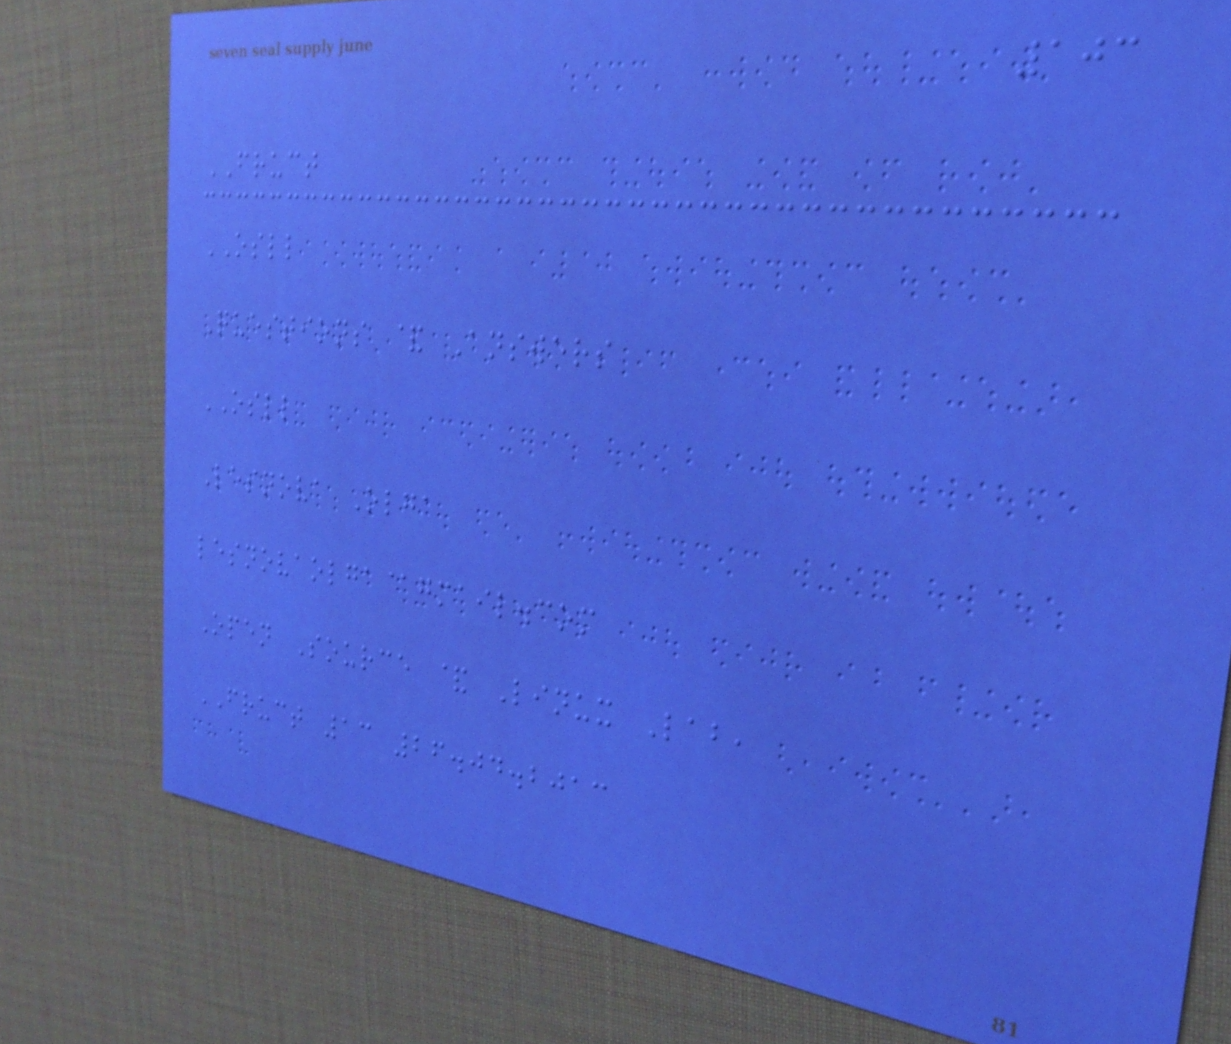103
FRUCT
OSLL
Questions & Answers
OSLL
Lesnova Olga
lesnovaolga@gmail.com
Open Source & Linux Lab,
FRUCT 13 26.04.2013
